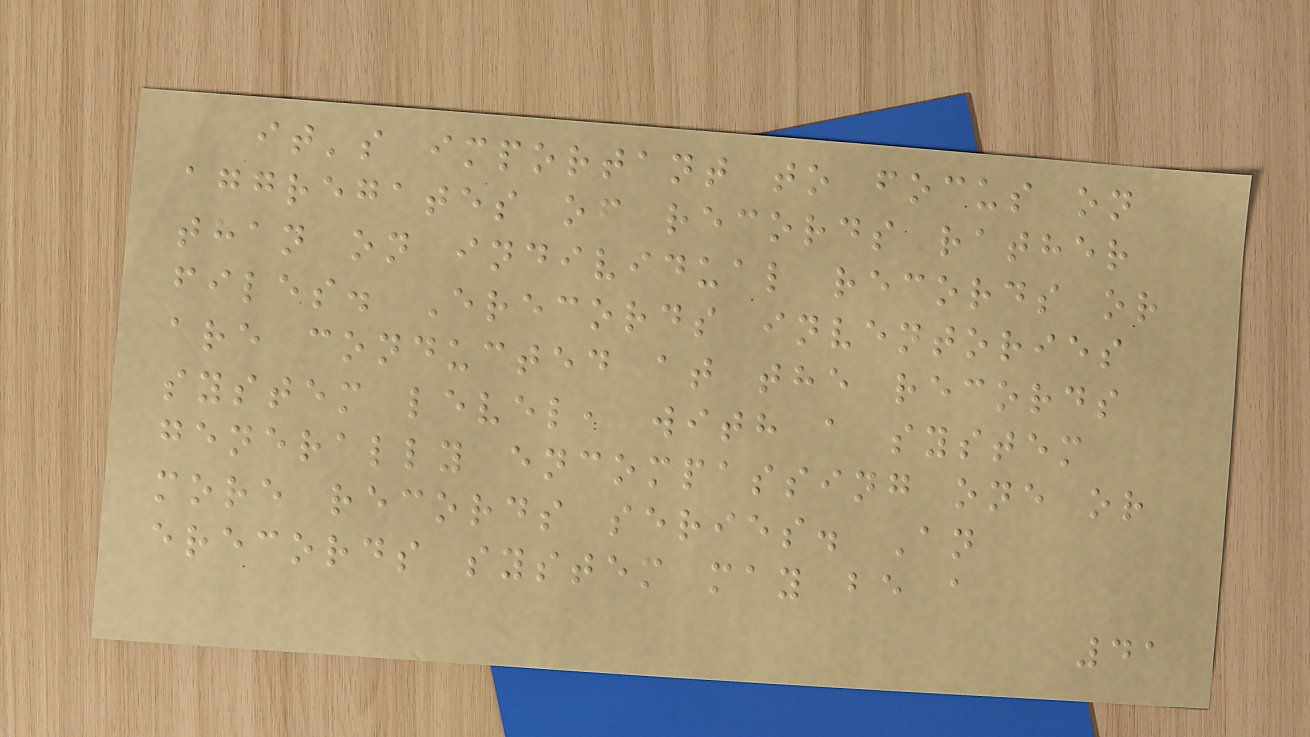it's important to focus on
aggregates of records rather
than on individual records or
files. Erecords inventories
are conducted at the records
system level, with a system
generally encompassing one or
more records series. An
erecords system may be a
41
